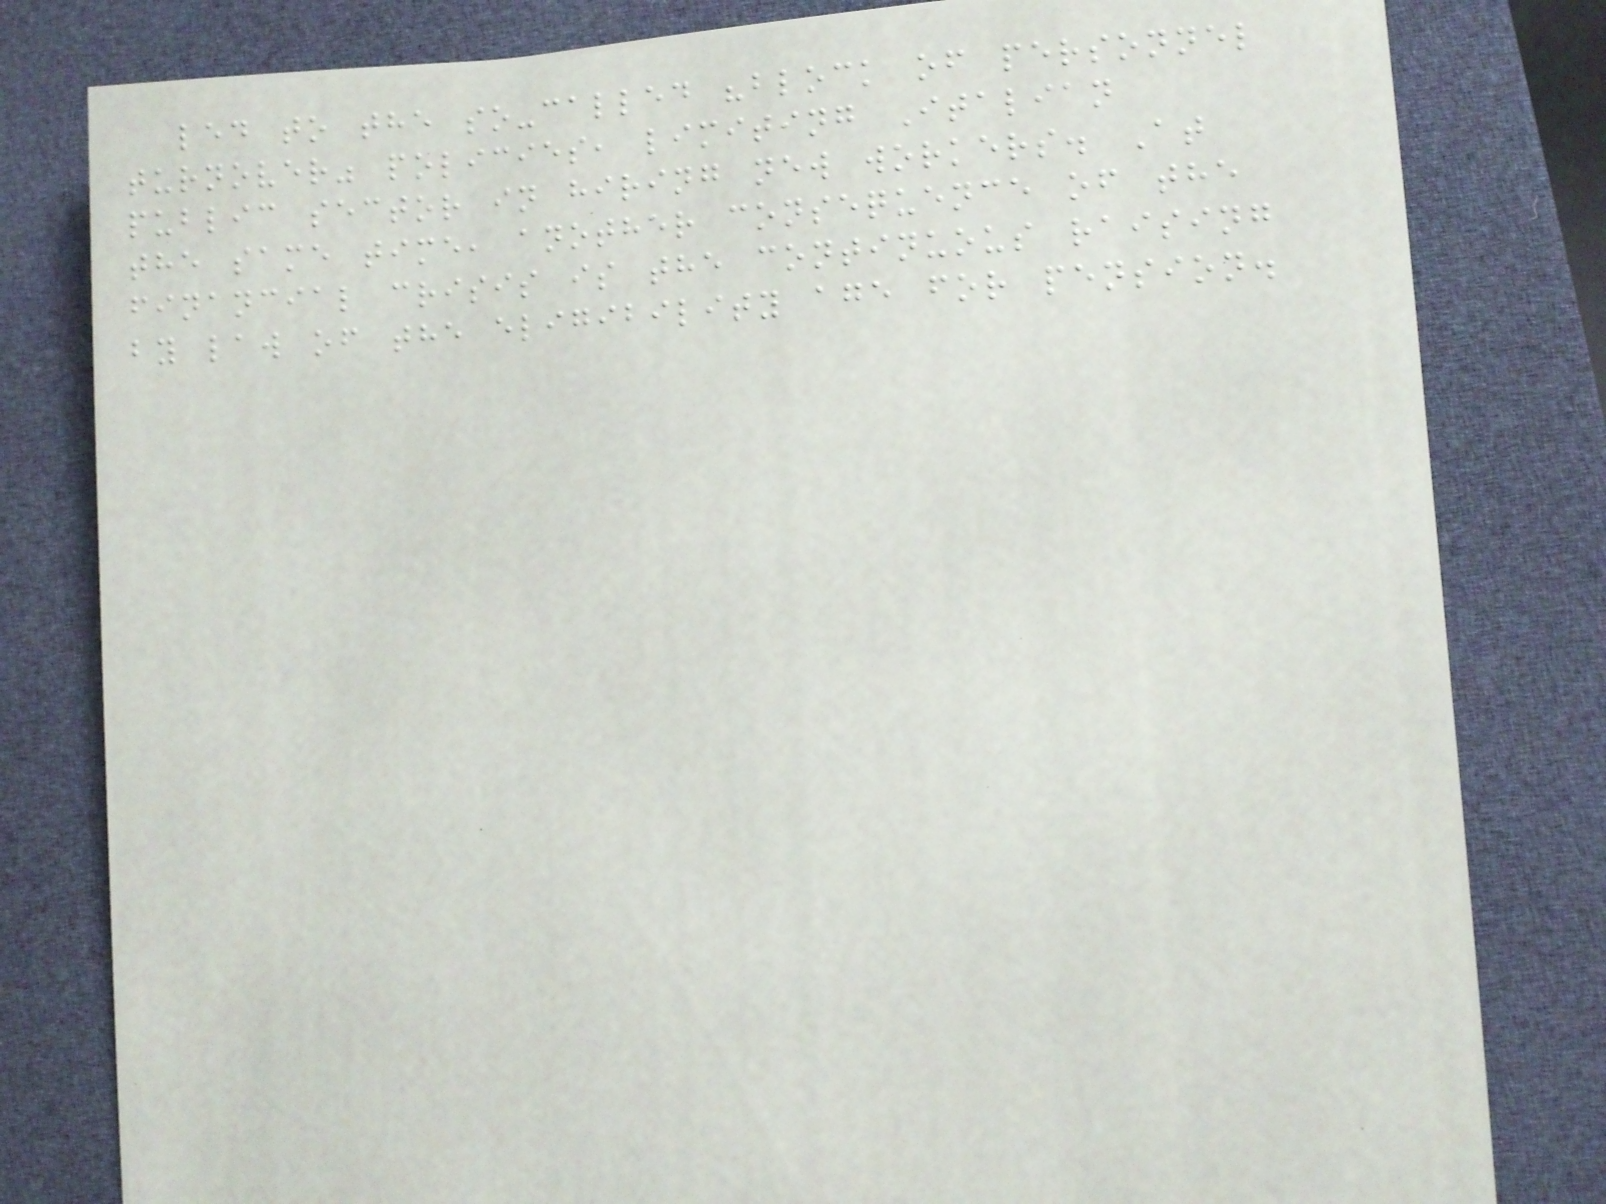led to the so-called "block of personnel
turnover" policies, limiting Italian
public sector in hiring new workers. At
the same time, another consequence of the
financial crisis is the continuous raising
by law of the eligibility age for pension.
